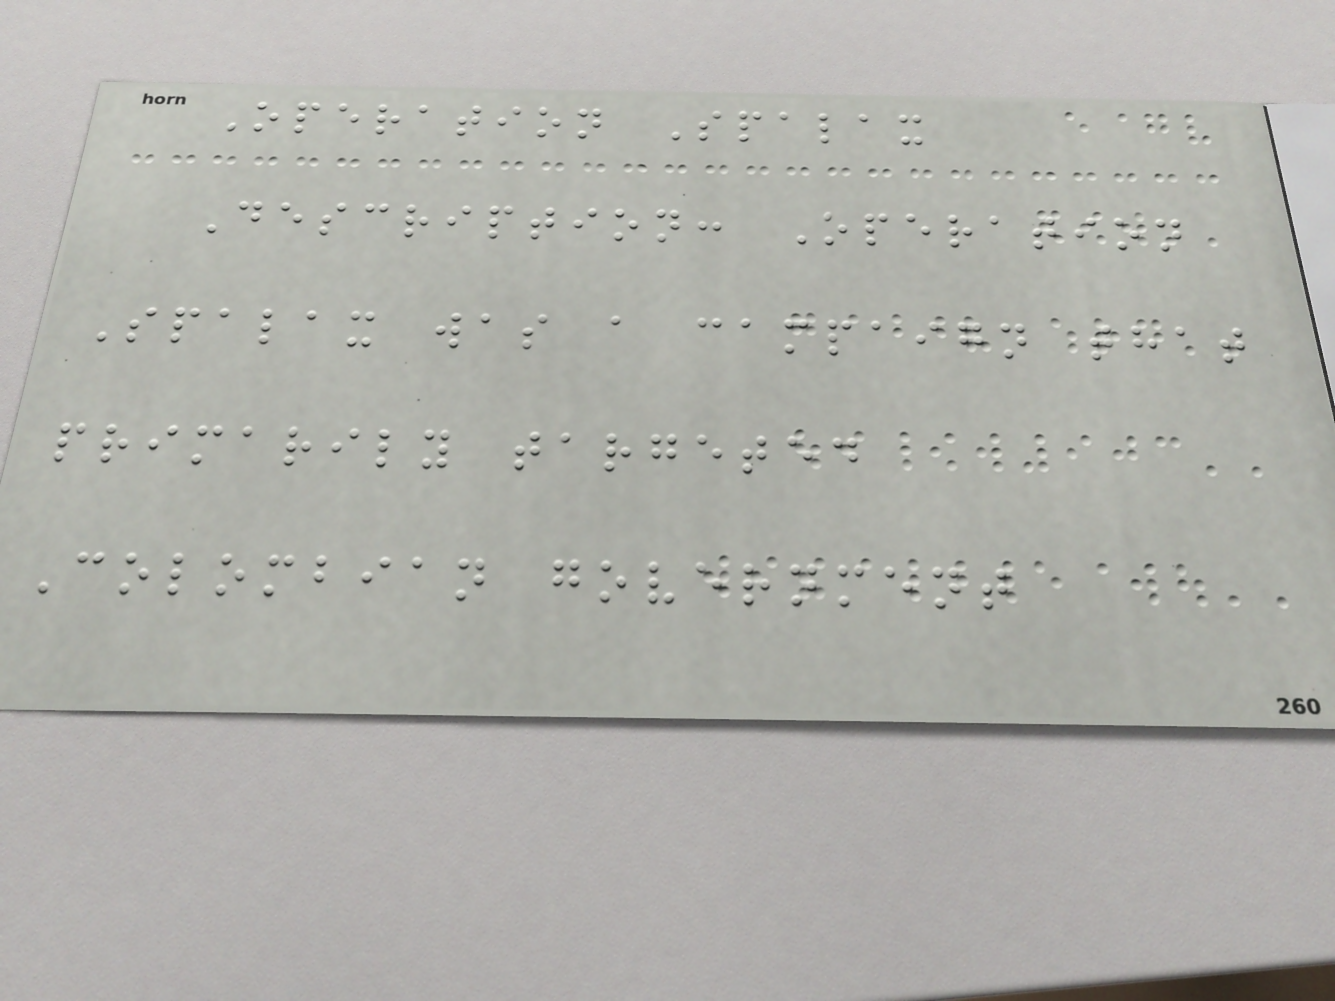Operation Spalax
Description: Operation
Spalax was a campaign that
primarily targeted
Colombian government
